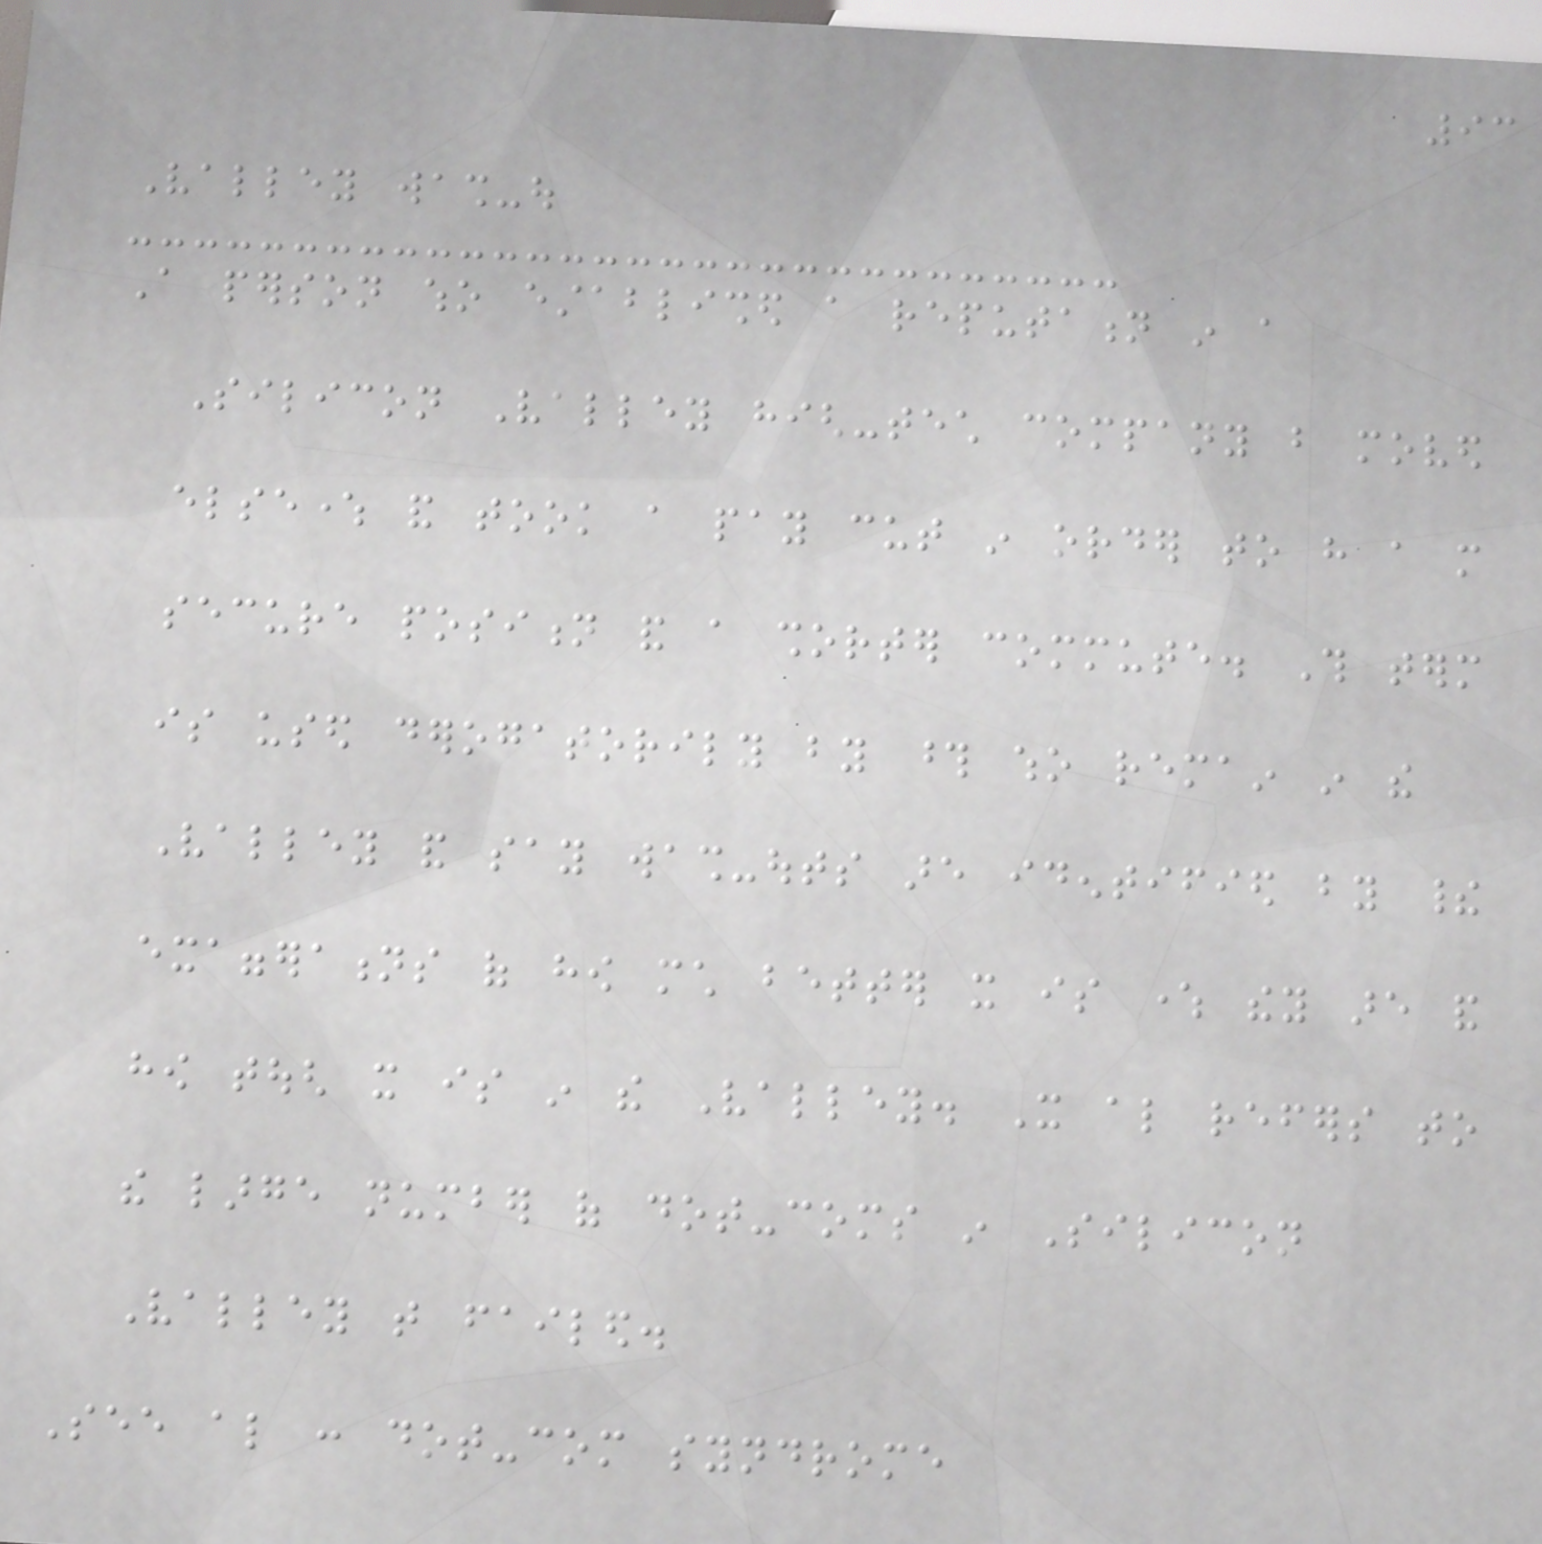93
Valley wash-out
A person who established a reputation in a
Silicon Valley high-tech company but moved
elsewhere and took a pay cut in order to have a more
secure position and a shorter commute. This term
is used derogatorily by those who remain in the
Valley and say wash-outs are identified by their
exaggerations of how much better it is where they are and
how tough it is in the Valley. It also refers to
the large number of dot-coms in Silicon
Valley that failed.
See also : dot-com syndrome
